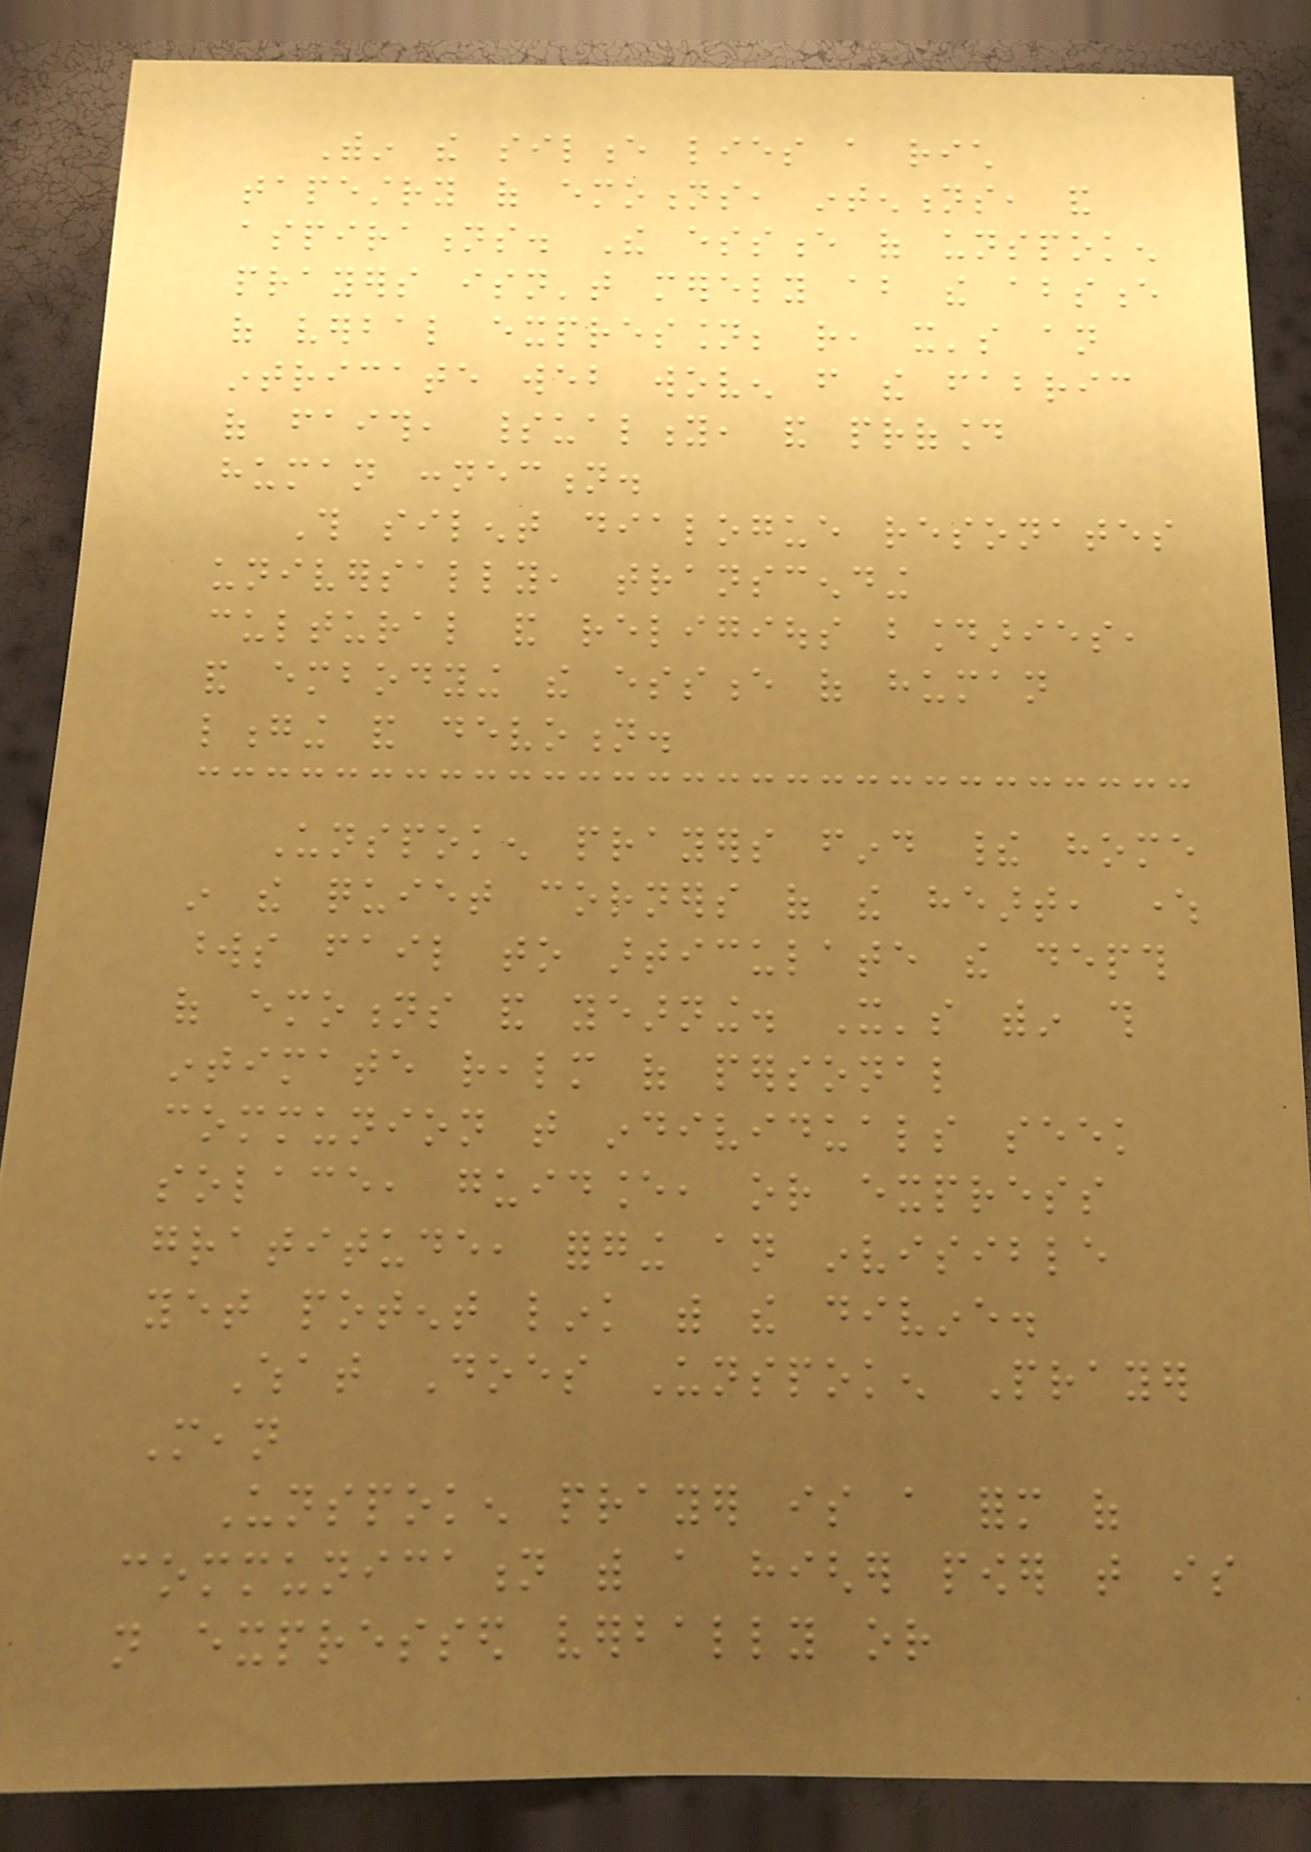Within the silence lies a rich
tapestry of emotions, intentions, and
aspirations. The essence of unspoken
prayers isn't merely about the absence
of verbal expression; rather, it's an
intricate web woven from the fabric
of faith, spirituality, and profound
human connection.
This silent dialogue resonates
universally, transcending
cultural and religious boundaries,
and embodying the essence of human
longing and devotion.
Unspoken prayers find their home
in the quiet corners of the heart, where
words fail to articulate the depth
of emotions and yearning. It's within this
intimate realm of personal
communion that individuals seek
solace, guidance, or express
gratitude, forging an invisible
yet potent link with the divine.
What Does Unspoken Prayer
Mean
Unspoken prayer is a form of
communication with a higher power that is
not expressed verbally or
